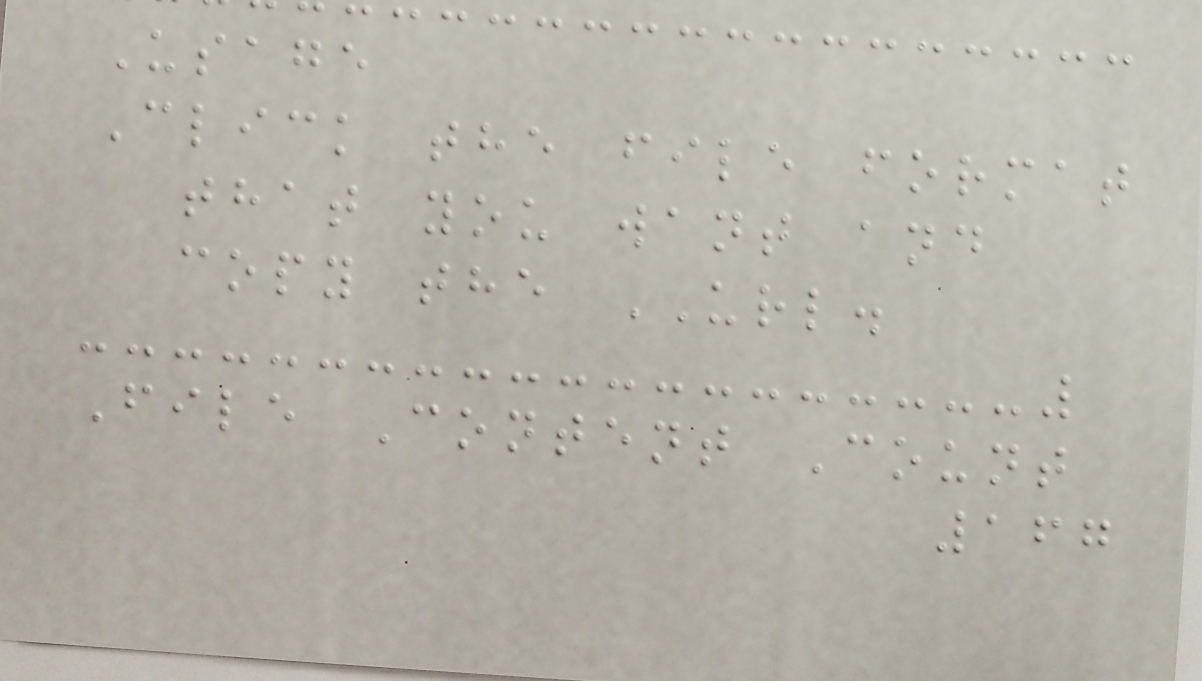Usage
Click the file format
that you want and
copy the URL.
File Content Count
167
